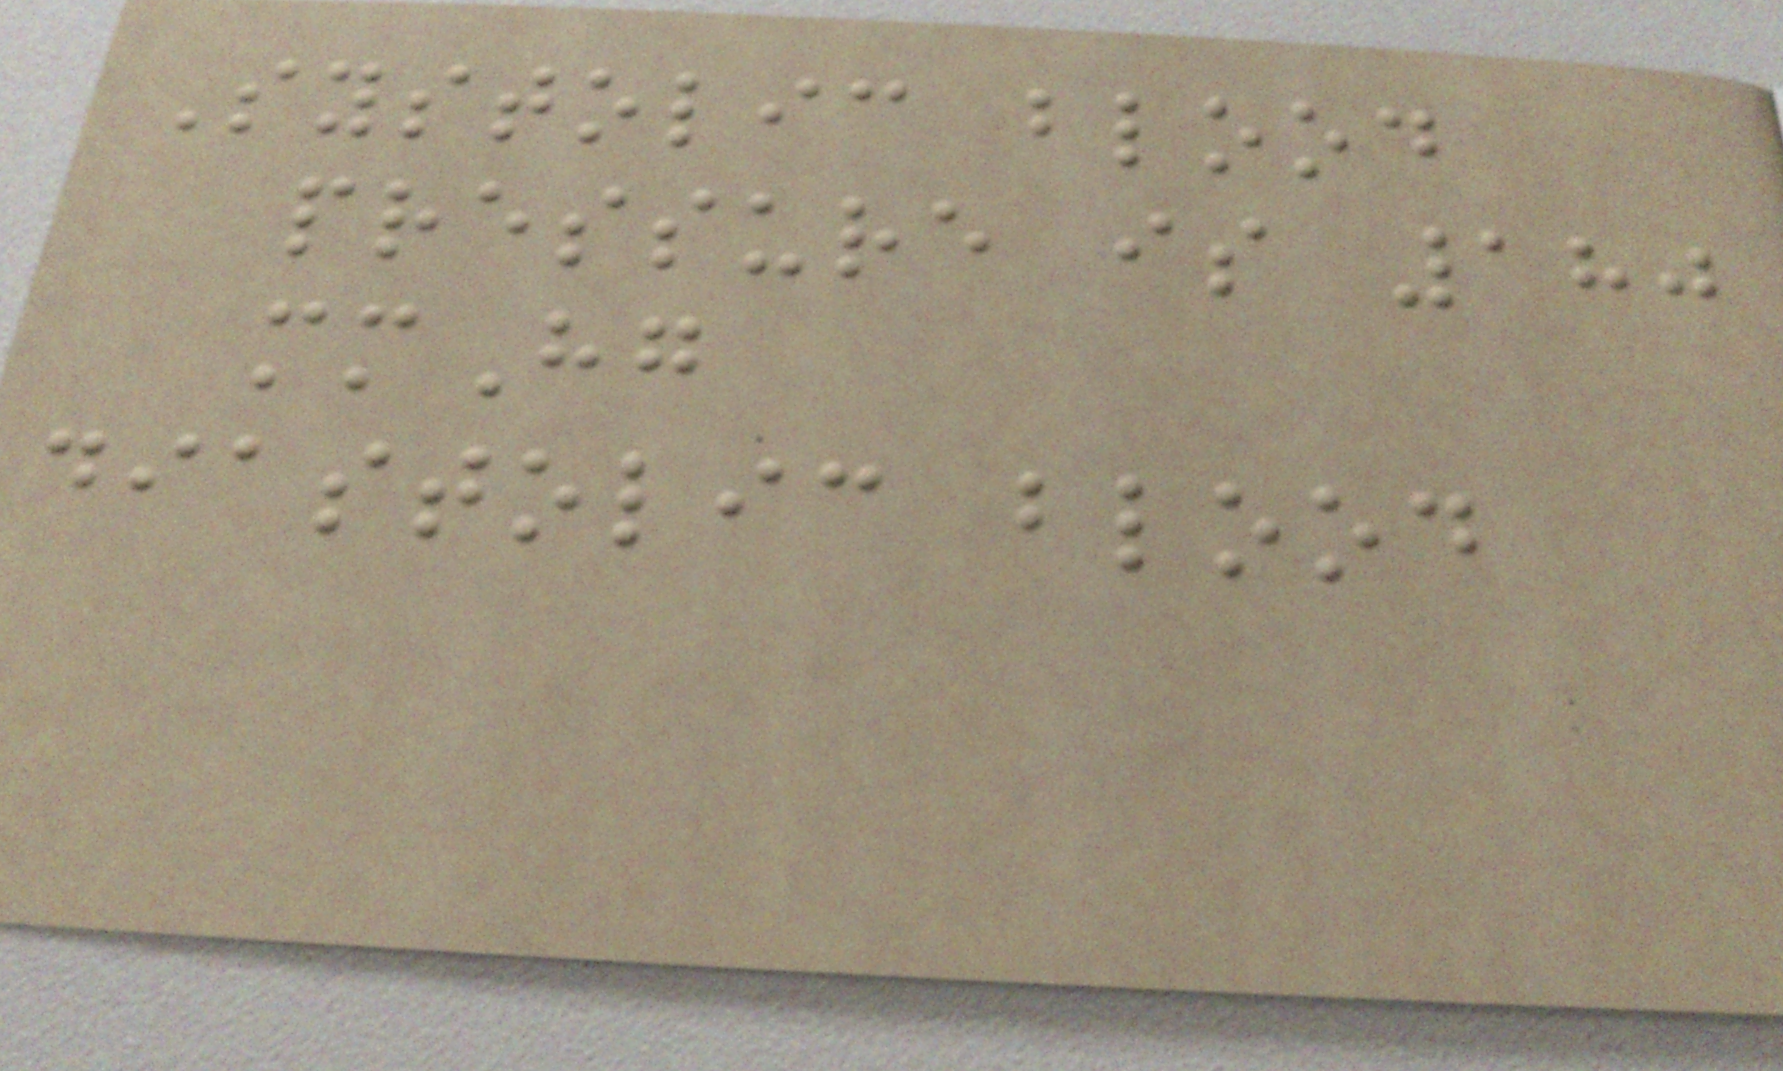Systolic blood
pressure is 180
mmHg
diastolic blood
